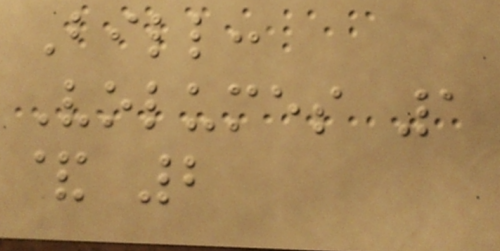Bill:
Volumes 1
& 2
